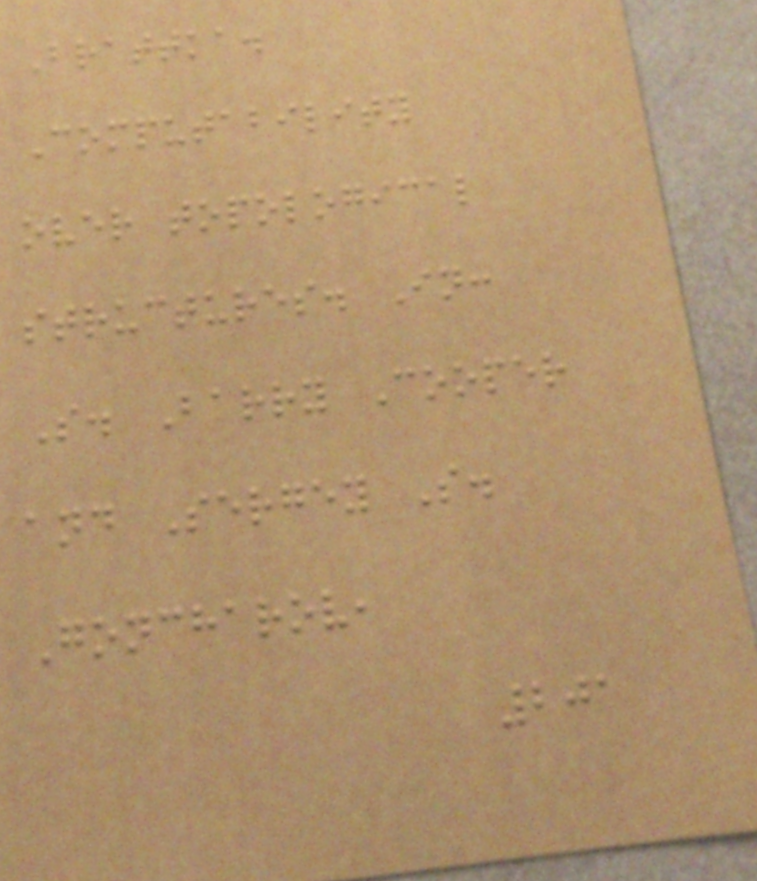Brattka.
Computability
over topological
structures. In:
S. Barry Cooper
and Sergey S.
Goncharov,
201
